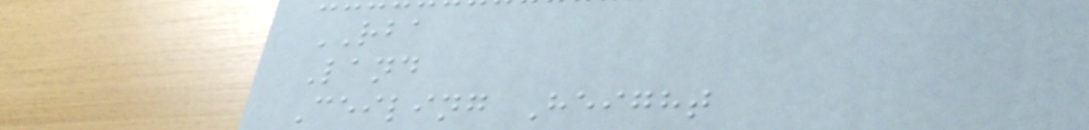RBA
Land
Ceiling Height
